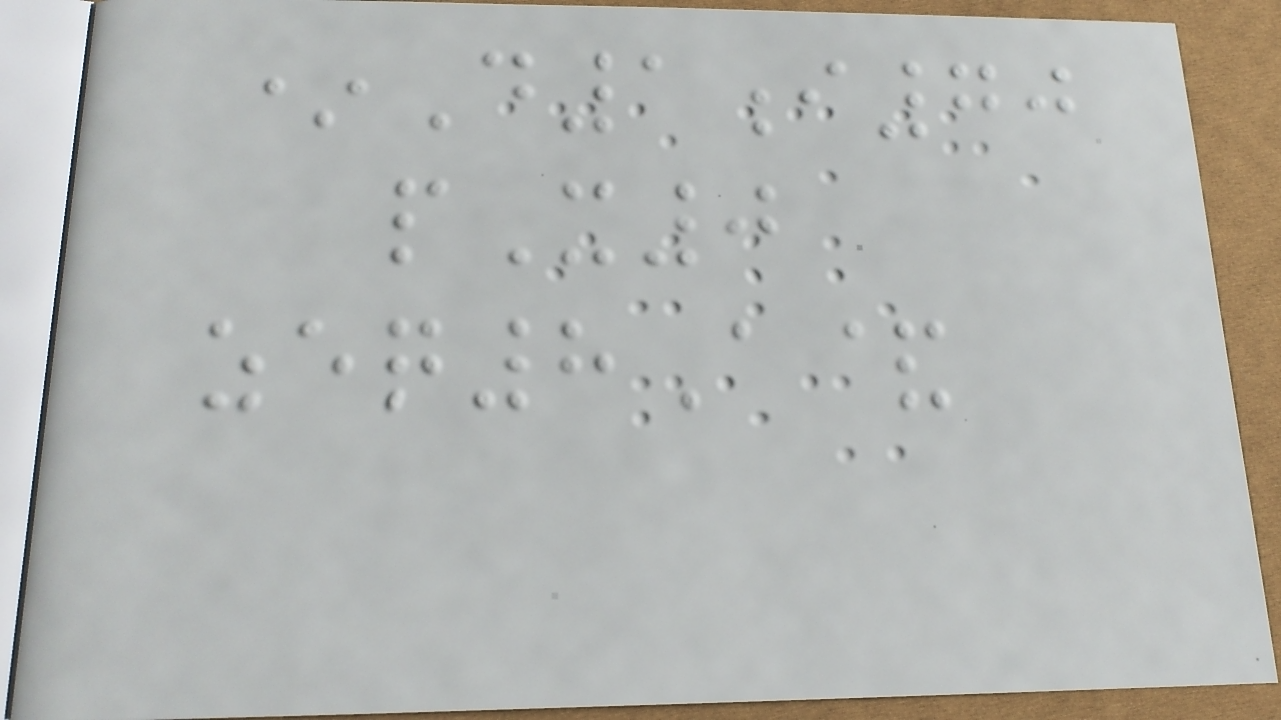*D1i70
pX0
zeq8A&
